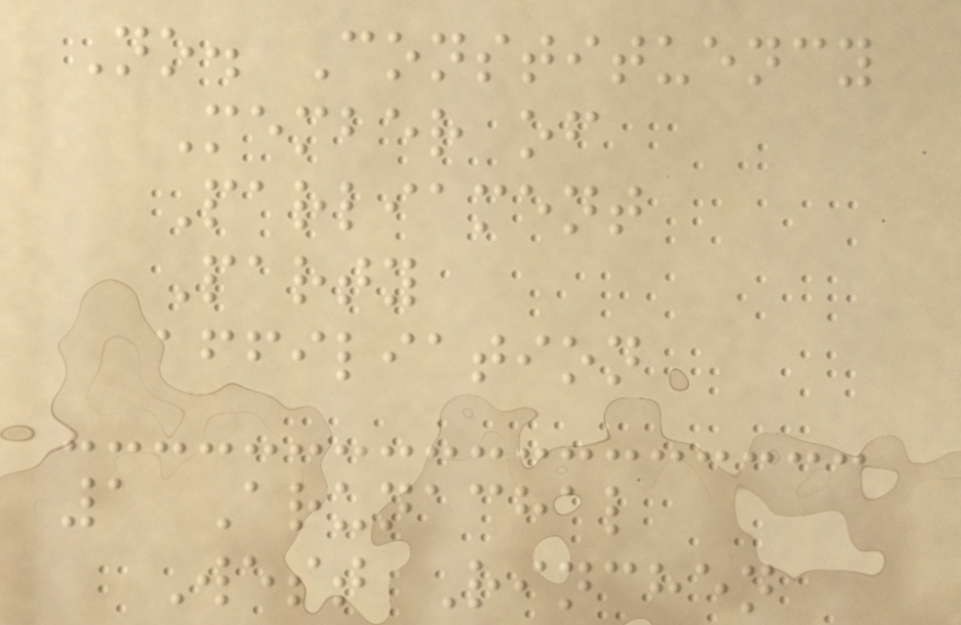No. Constituency
Member of
Parliament
Party
affiliation
1 Arunachal
West Rinchen
